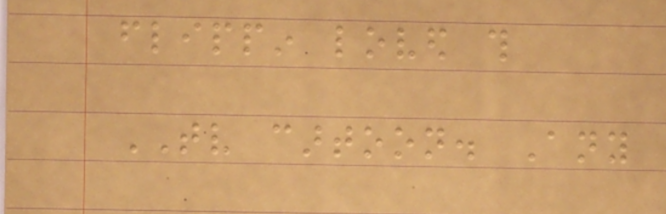flippin loved this
TV cartoon. Any
